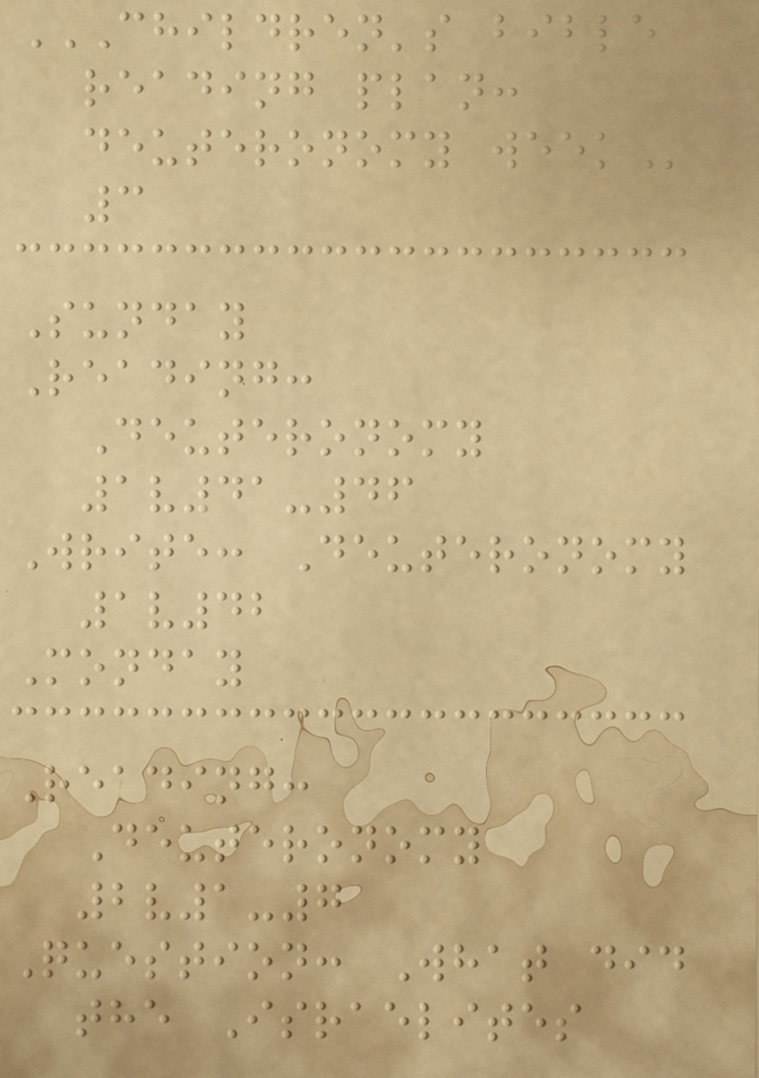CHILDREN'S BIBLE
READING PLAN:
DEUTERONOMY WEEK
3
Sunday
Reading:
Deuteronomy
1v41-46
Write: Deuteronomy
1v42
Monday
Reading:
Deuteronomy
2v1-7
Question: What did
the Israelites
